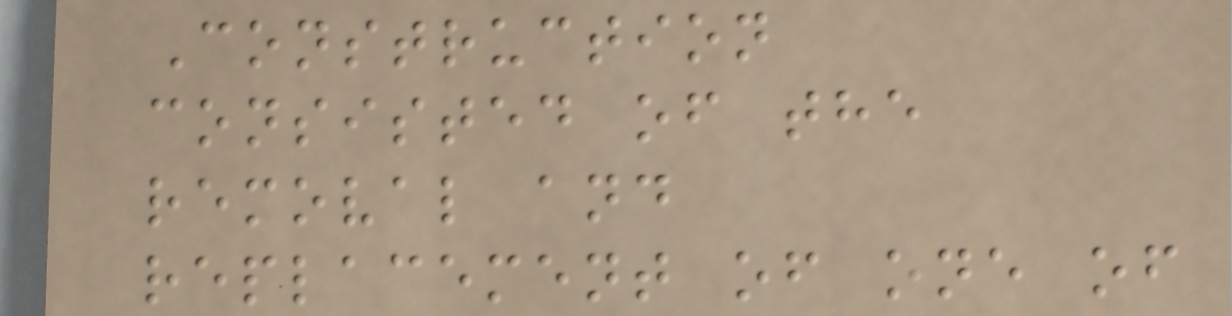Construction
consisted of the
removal and
replacement of one of
